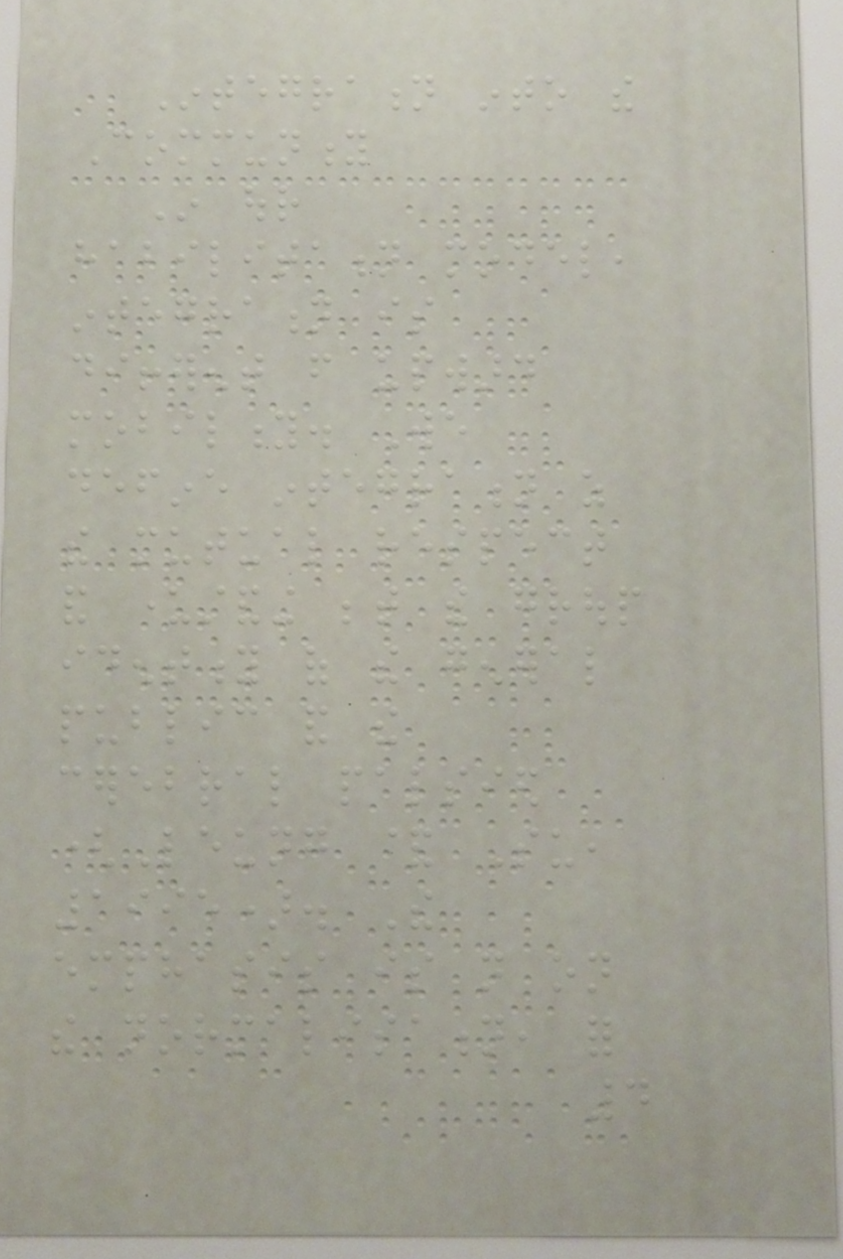Integration into the
Community
In our
habilitation model,
integration is
different from upward
mobility. We
define integration as
the mutual respect
and understanding between the group
identity of the general
public and the
cerebral palsied
(Leung & Su,
1995). The
emphasis is not on
the normalisation, for
4
